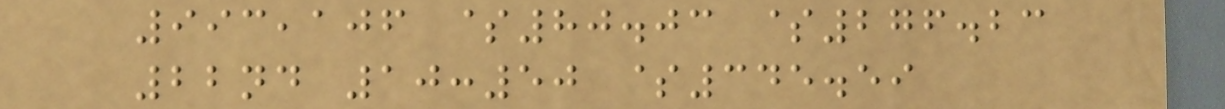993,106 $80.03 $276.23
22nd 10:50 $345.59
